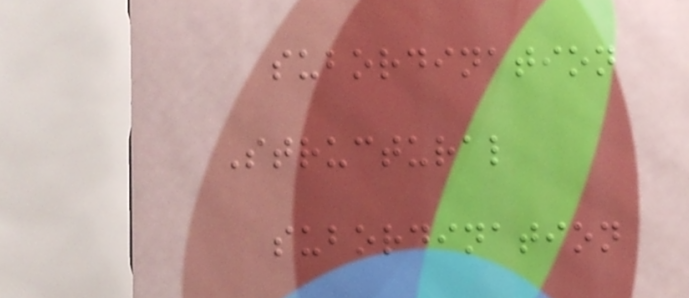subordination
Structural
subordination
